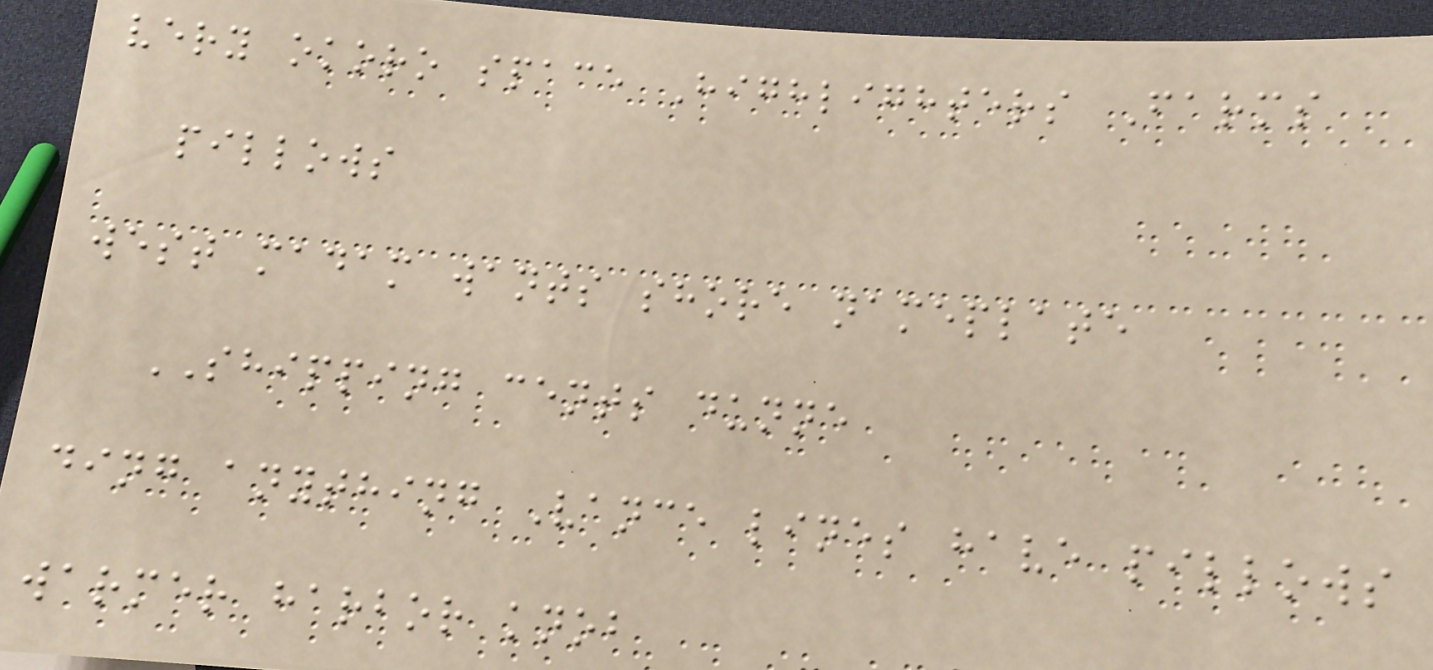very okoro space Highlighters Farms
pillows
west madam wants shore nameplate
SHIPPING cents dunne
ding anything Vance lines have pillows
warmer harbor knob
